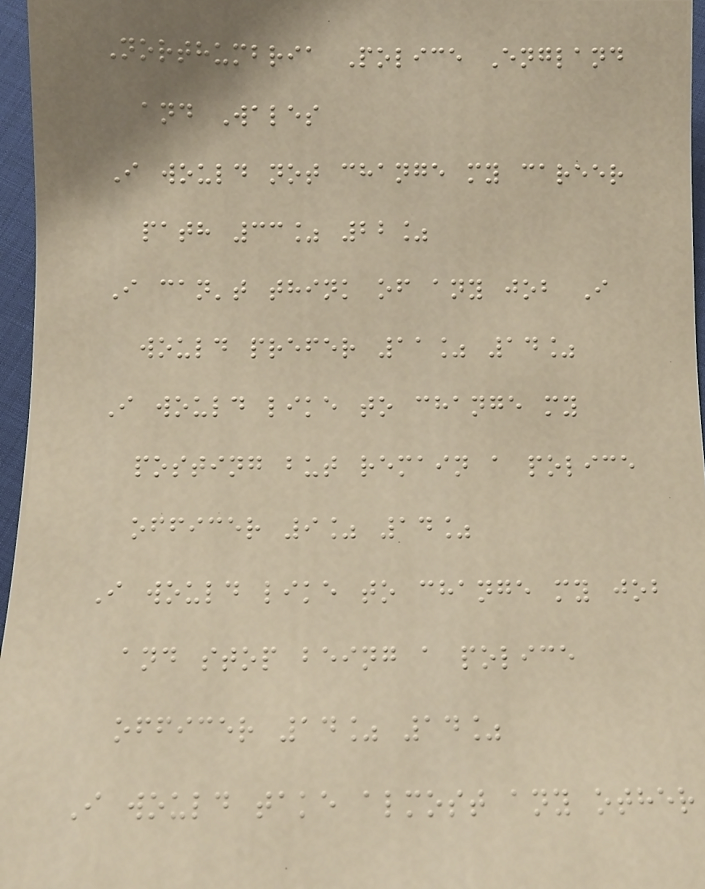Northumbria Police England
and Wales
I would not change my career
path 33% 22%
I can't think of any job I
would prefer 11% 14%
I would like to change my
posting but remain a police
officer 9% 14%
I would like to change my job
and stop being a police
officer 14% 14%
I would take almost any other
